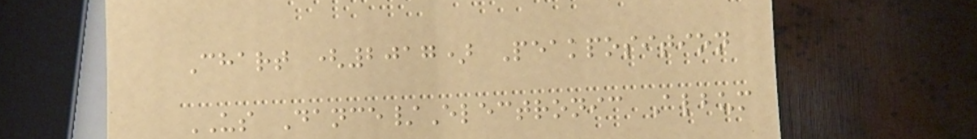Chart (2017) Peakposition
US Dance/Electronic Album
